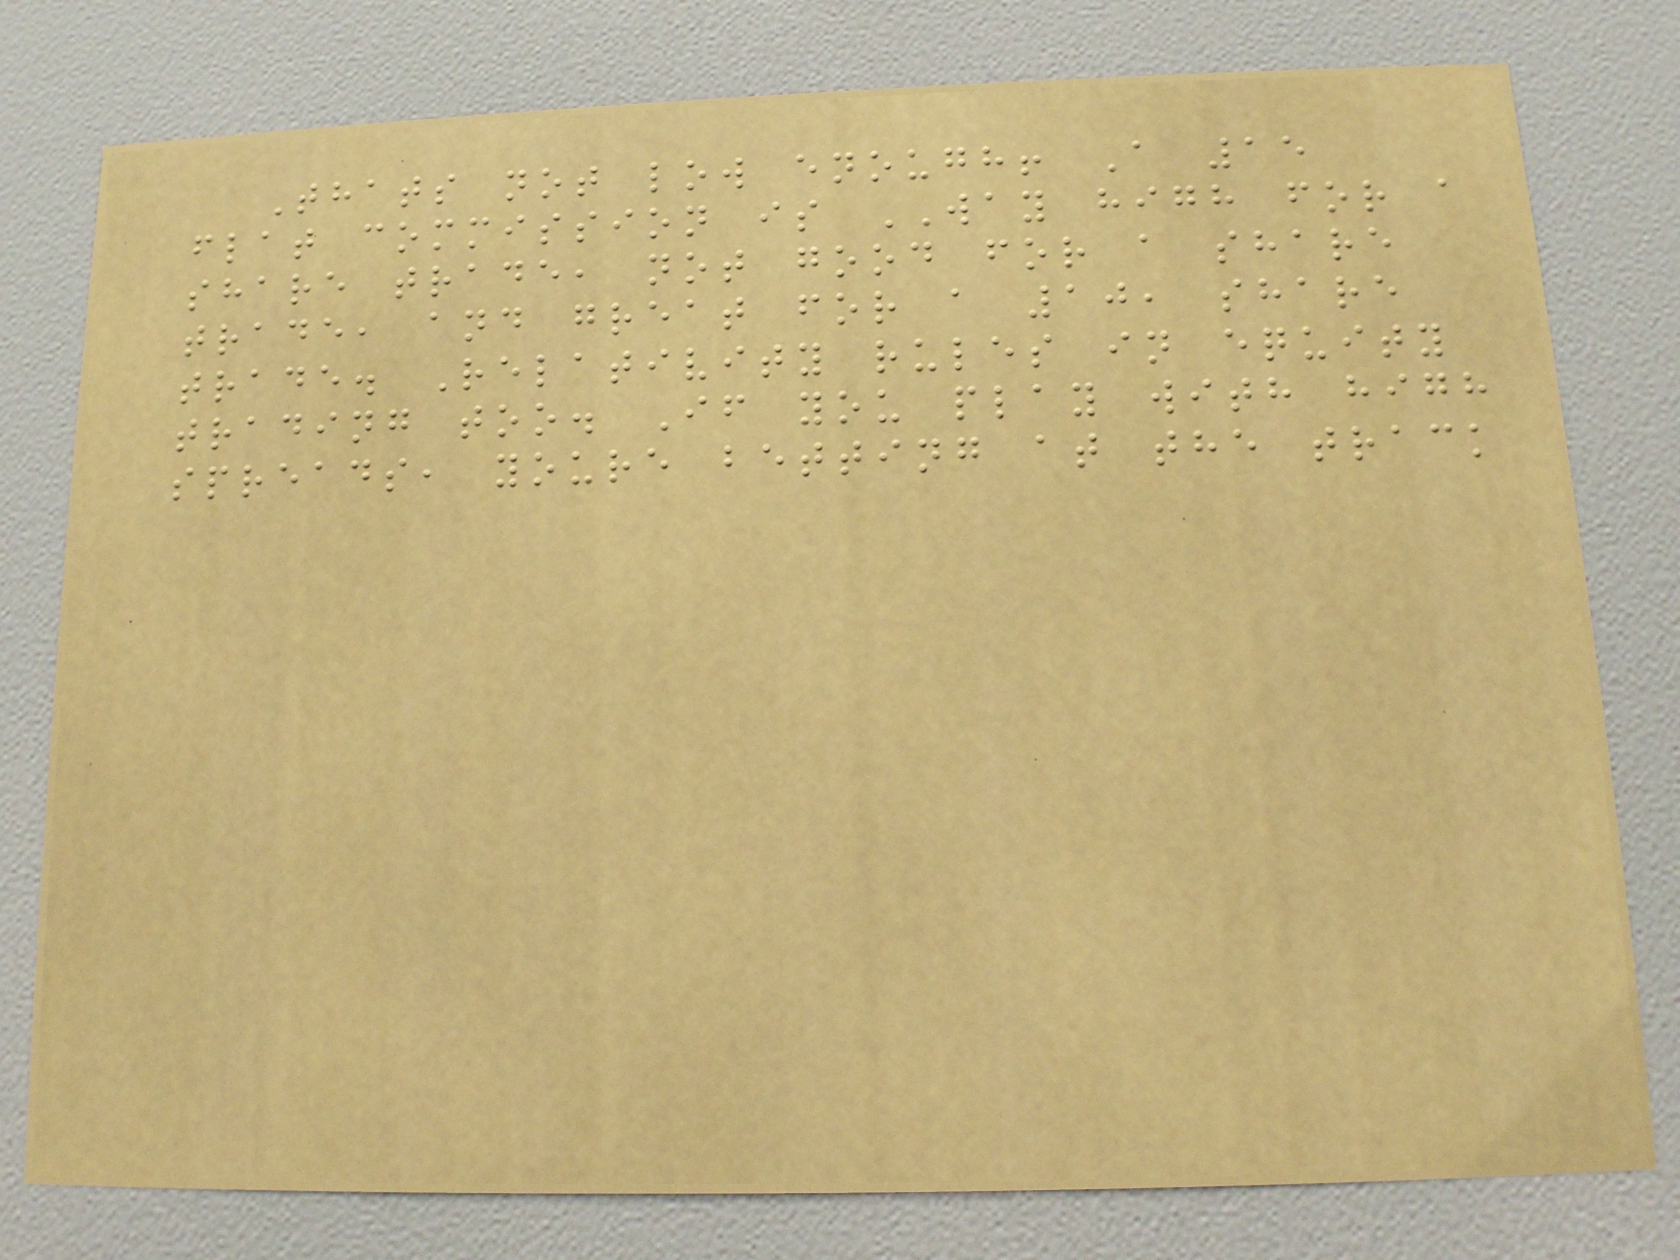Thats not low enough! A 15
flat commission is WAY high for a
share trade, not good for a share
trade, and great for a 10, share
trade. Relativity rules in equity
trading too. If you play with high
spreads, youre betting at the track
